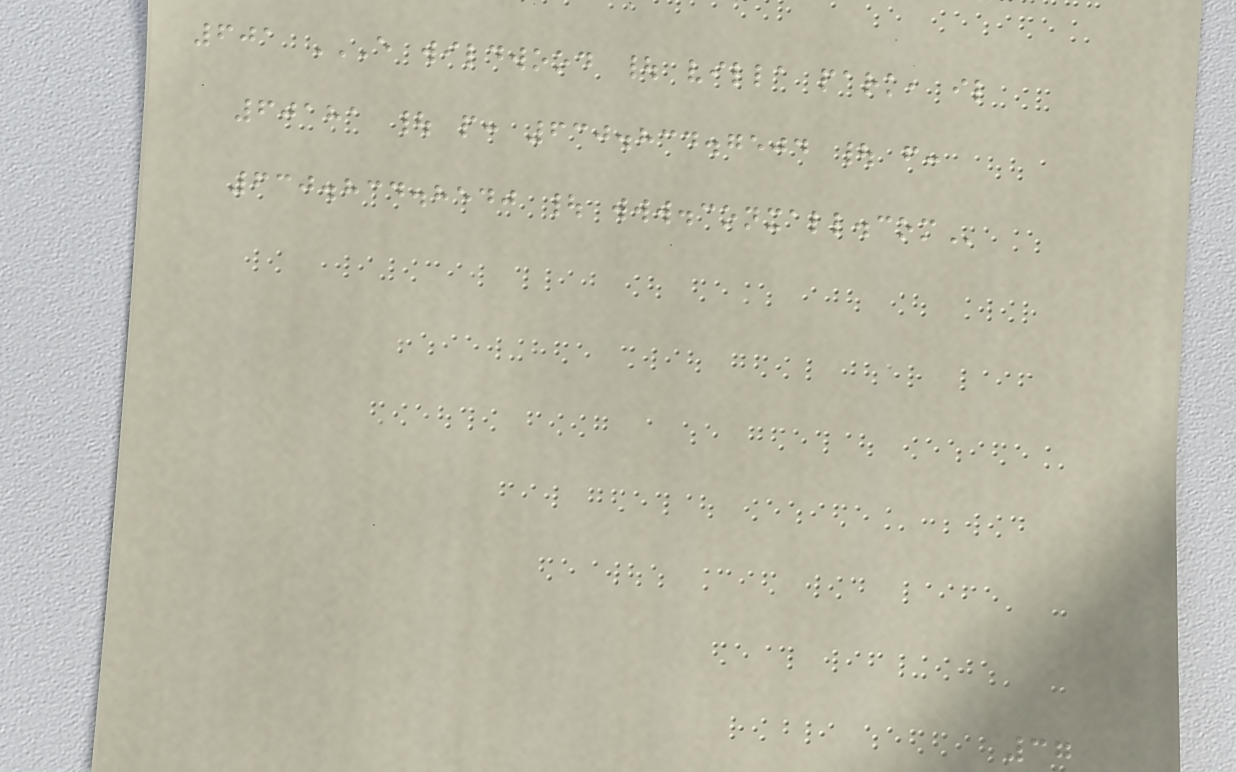601 E WILDWOOD | VILLA PARK, IL
60181 | P: 630.834.7504 | F:
630.834.8540 | WWW.CONXALL.COM
37
